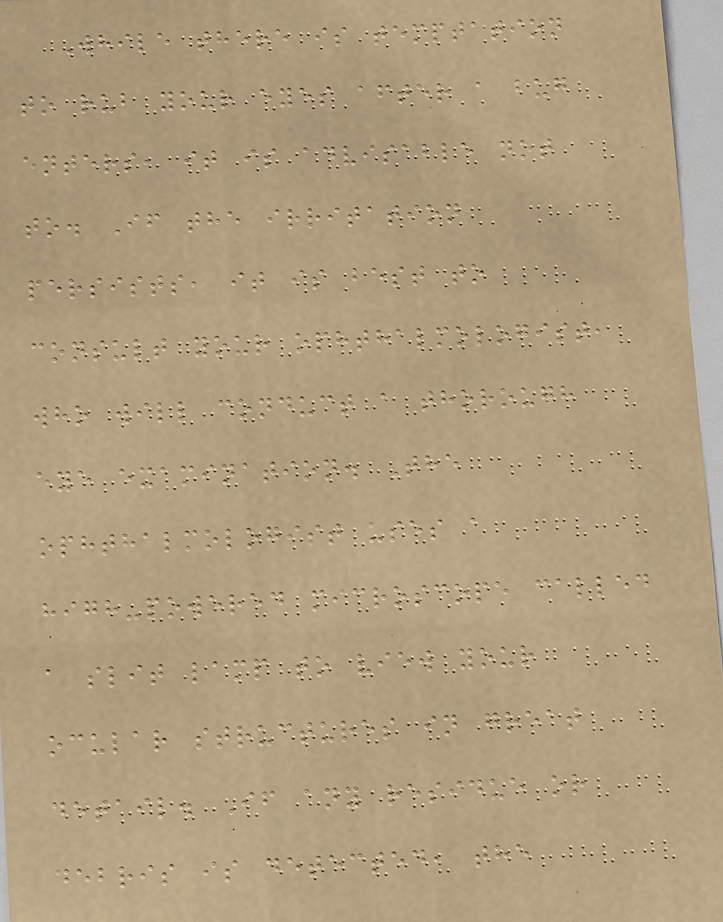While there is temptation
to rub your eyes after a bug
enters, it is advisable not
to. If the irritation
persists, it is best to
consult your ophthalmologist,
who will conduct a thorough
eye examination. The
ophthalmologist uses a
high-powered microscope called
a slit lamp to view your
ocular structures in great
detail. If any residue or
debris is detected, the
